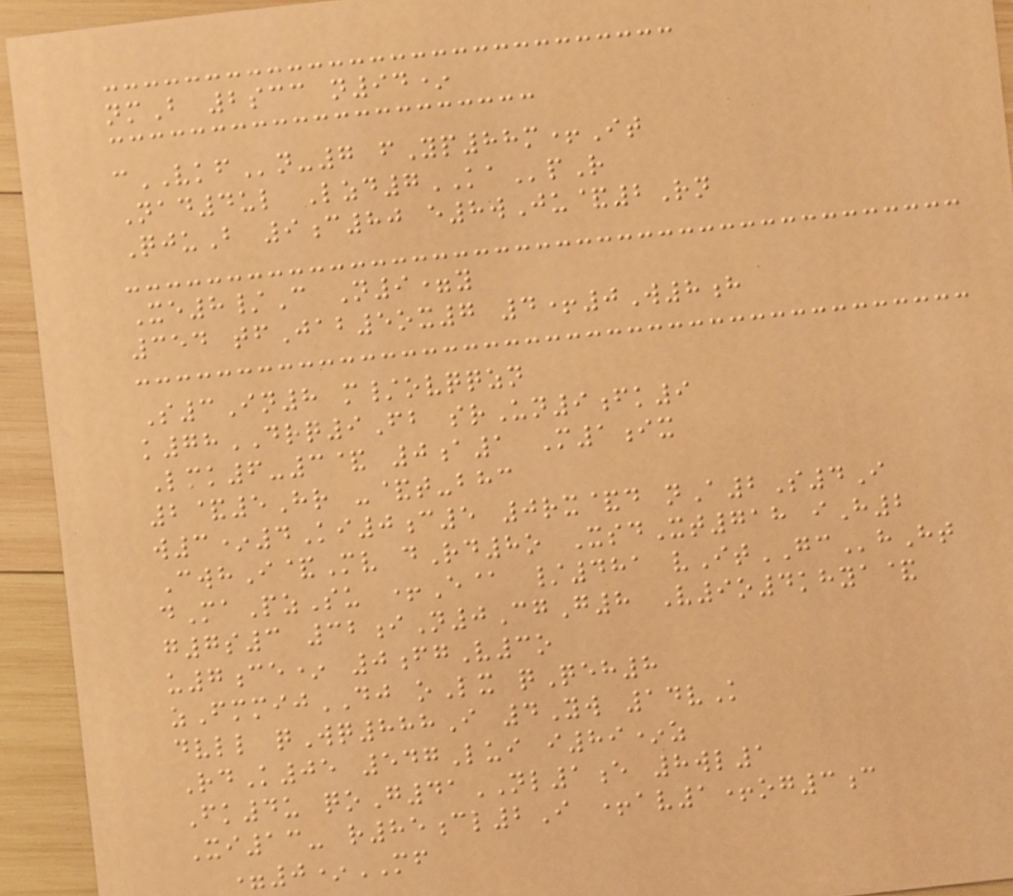nmB 2scc n94*
cVKFn-7 fYp88m+It
Nad4ul Lzd7KApR
QjuB 9c80 e8wJu&2Rn
Xe8/C N9=y
354 tfJab5ox7 4+0W8h
S3In8 m/ovqqzn
k78DRQ9Fb srUn9fk9
Lmk6-3& 0a1 M1ix
2&5Hr -&t-bhc
w3*4Ki0c5 0rx&d nA2S4I
CwhI&Mv dRd8o XsdXt718 iH2
dMaPzSu +E@ /481 vItGChHt
g7s3 32iN0CgG8 V9o4khya&
u7ce* 0fgV3o
zFmmijDJ oLx qQeh8
dvll qWq888I 4Yw 14vK
RdK05 547Lui i89*z
Fk4u qoG41NL1e 8wl1
Xi13- r85cl2I +av1+og3c
=0*MF
